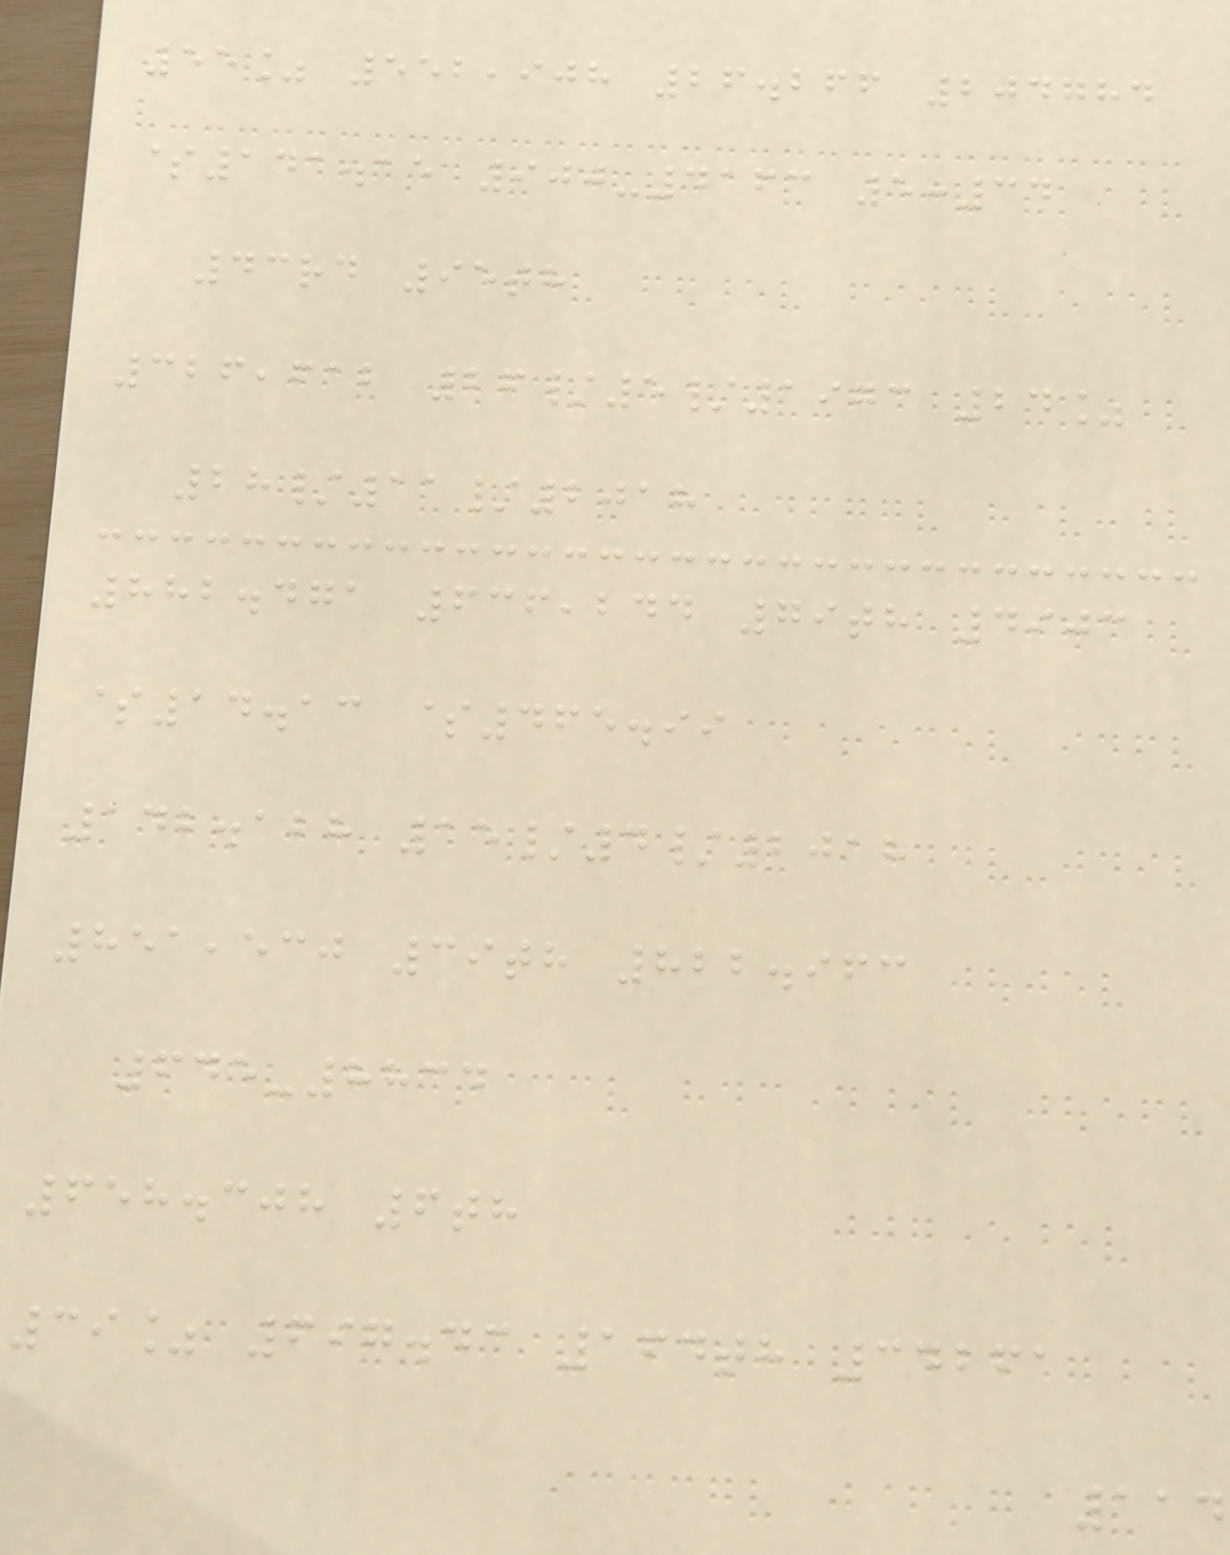55% 552,908 26.266 204784
$141.15 900-4163 5:34
43rd 95th
326,612 26/5/1973 24%
28/11/2018
882.471 636,244 79th 4903
$14.13 $465.99
142.128 15/4/2018
851,530 39th 822.963
645-8834
658.308 6th
39% 697.43 164th 34261
114
